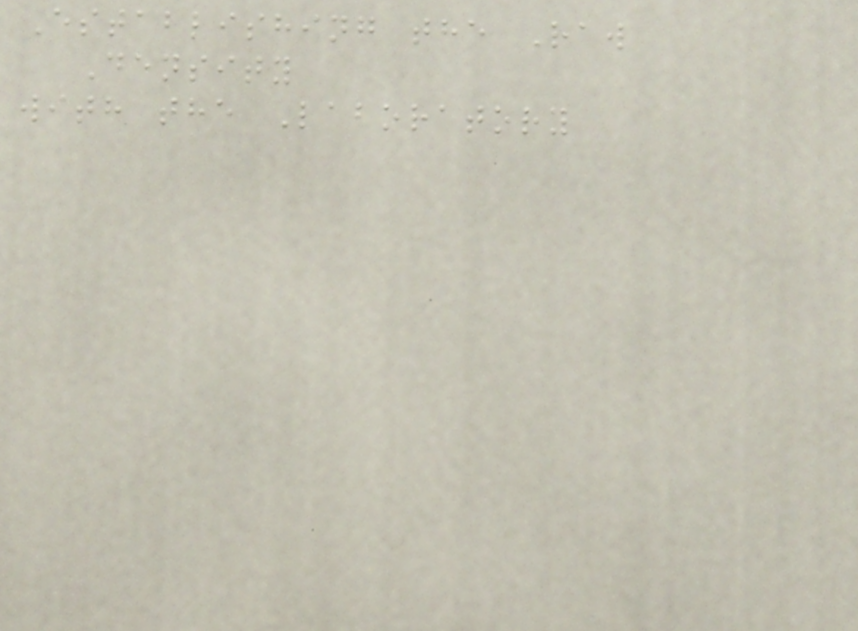Establishing the Raw
Density
with the Laboratory
